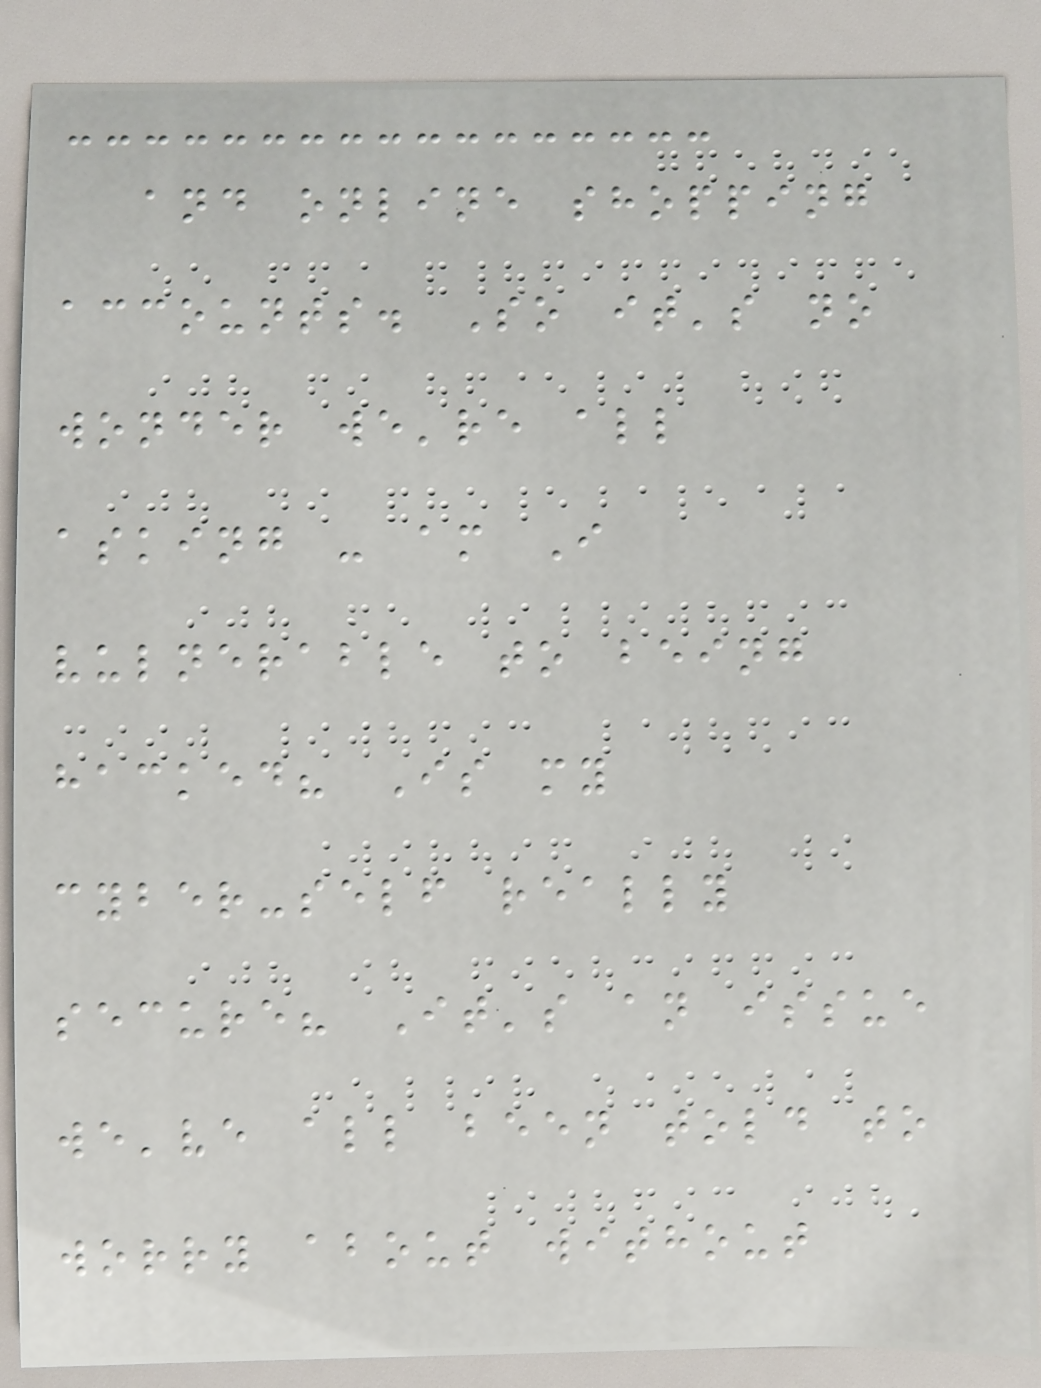and online shopping
accounts. So it's no
wonder we're all
asking - am I
vulnerable to being
hacked? Is my
cyber-self really
secure? It's an issue
we've all been told to
worry about without
